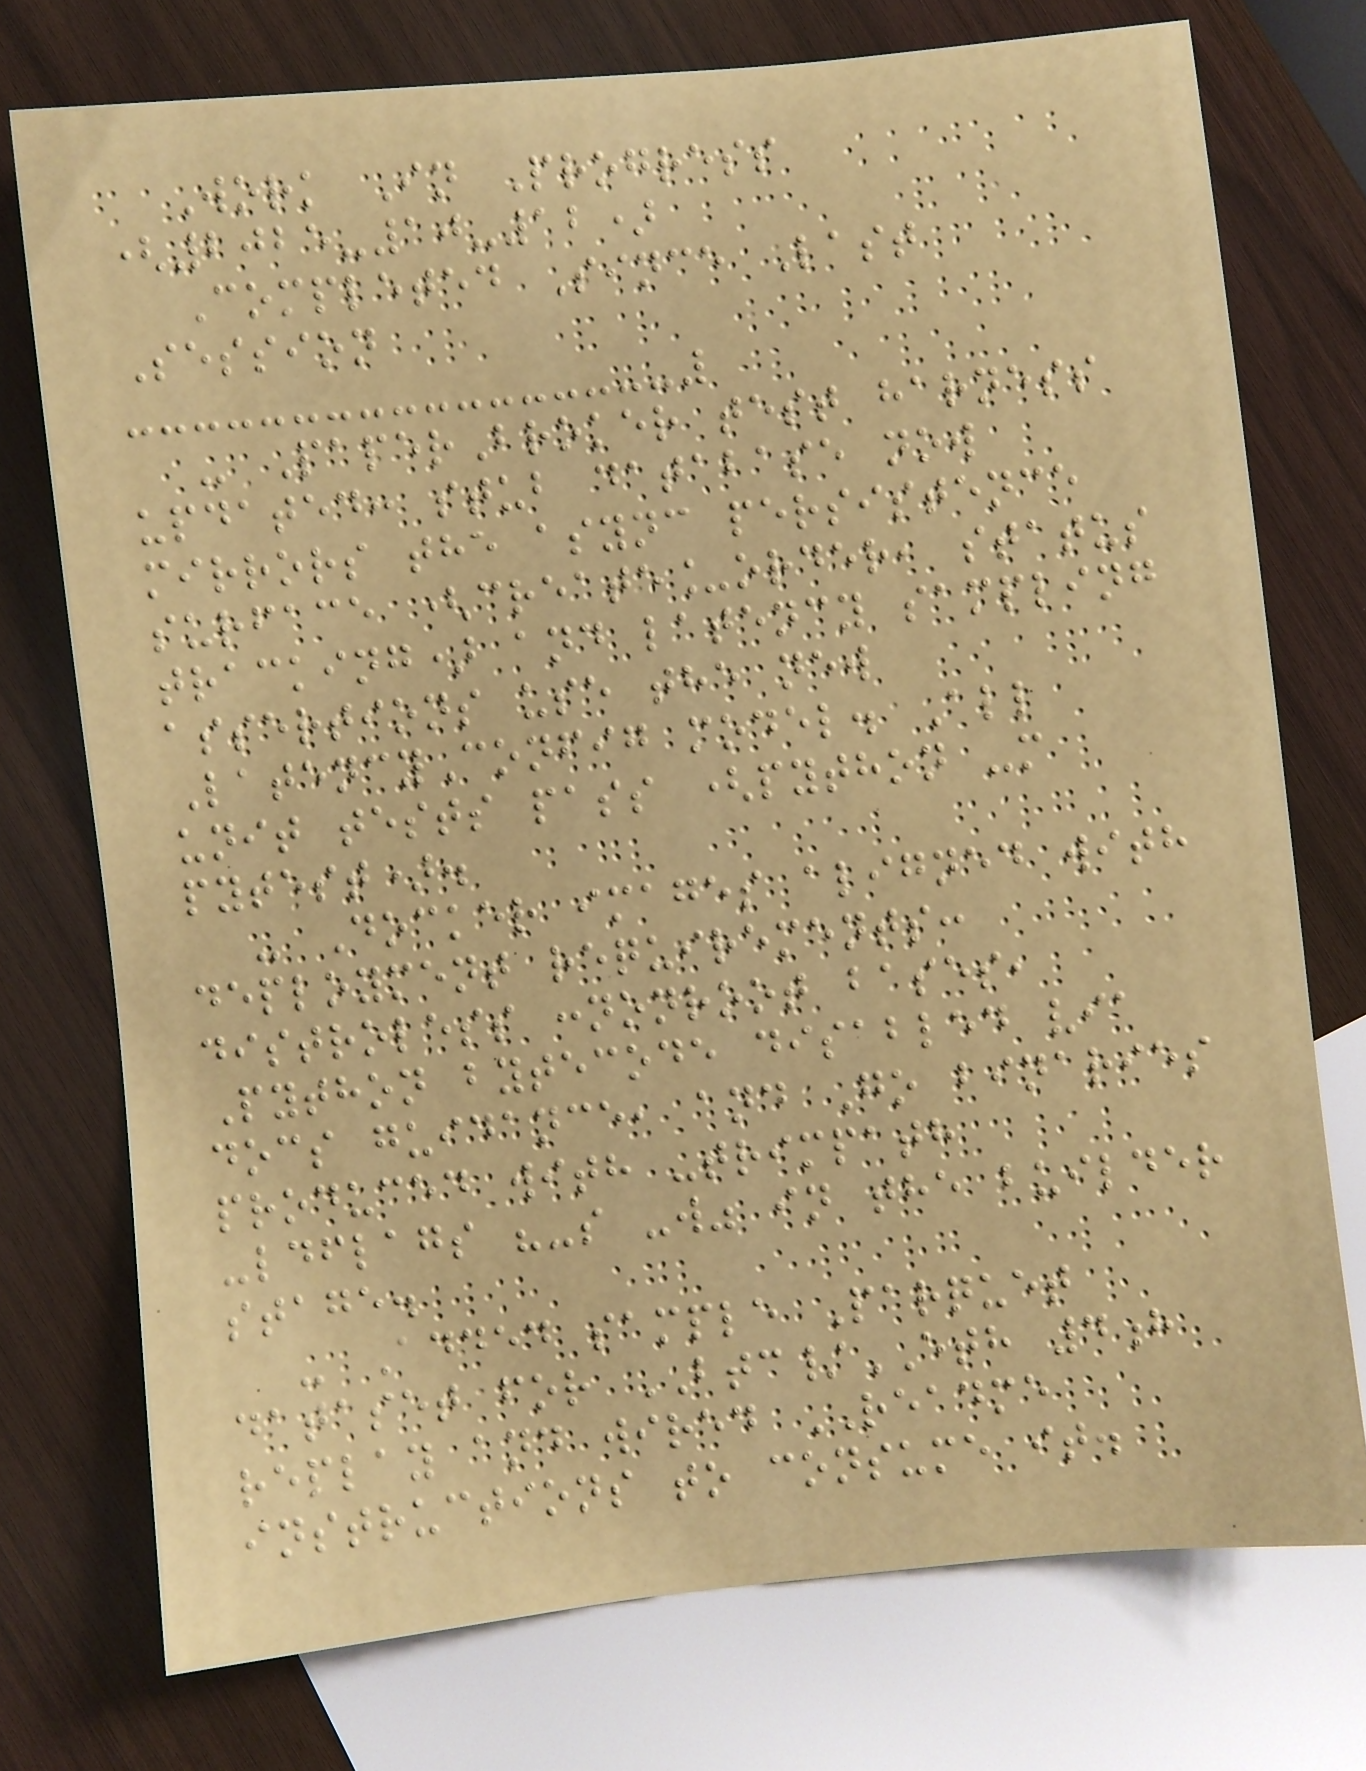Work In Progress
(2025-10-12)
Completed Since Last
Session
- PaperBroker test harness
updated: stub database now
mirrors the async persistence
surface (create_order, status
tracking) and latency sampling
assertions use the new
LatencyConfig model. All
unit tests pass (python -m
pytest).
- Docker images aligned with
deployment requirements:
distroless :nonroot bases,
Python bytecode disabled via
docs guidance, and Go binaries
produced with -trimpath
-ldflags "-s -w" in the builder
stage.
- Added sample Parquet
dataset for BTC/ETH 4h
replay and wired README
instructions to consume it.
